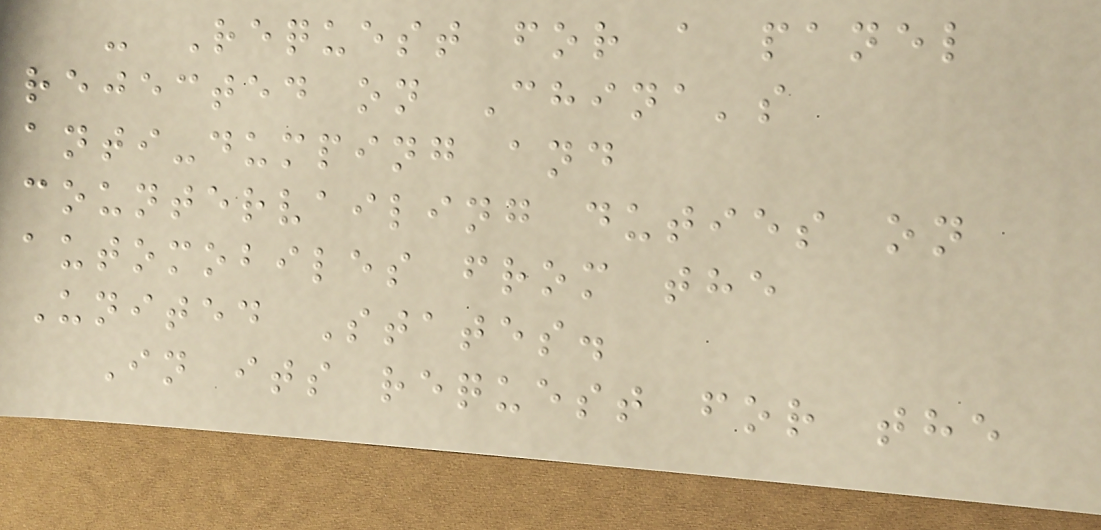- Request for a panel
rejected on China's
anti-dumping and
countervailing duties on
automobiles from the
United States.
In its request for the
